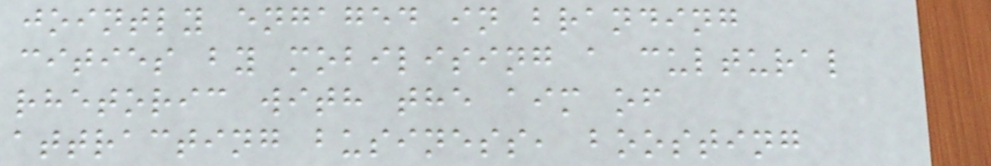jointly engaged in branding
cities by mobilising a cultural
rhetoric with the aim of
attracting business, boosting
